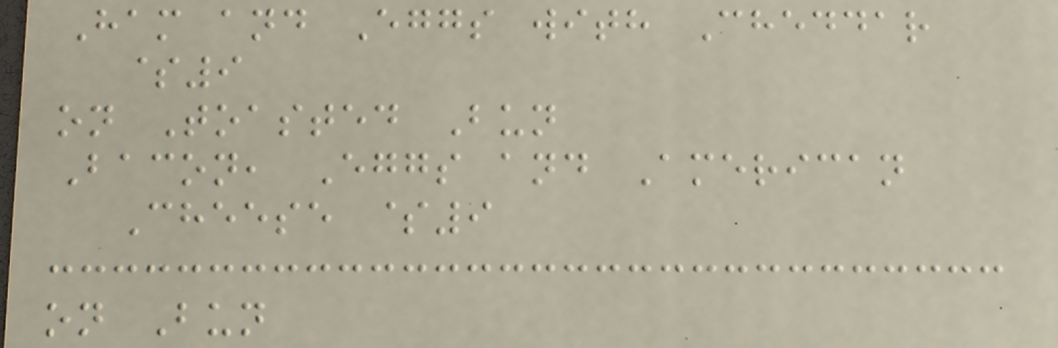Ham and Eggs with Cheddar
$9
on Toasted Bun
Bacon, Eggs and American
Cheese $9
on Bun
